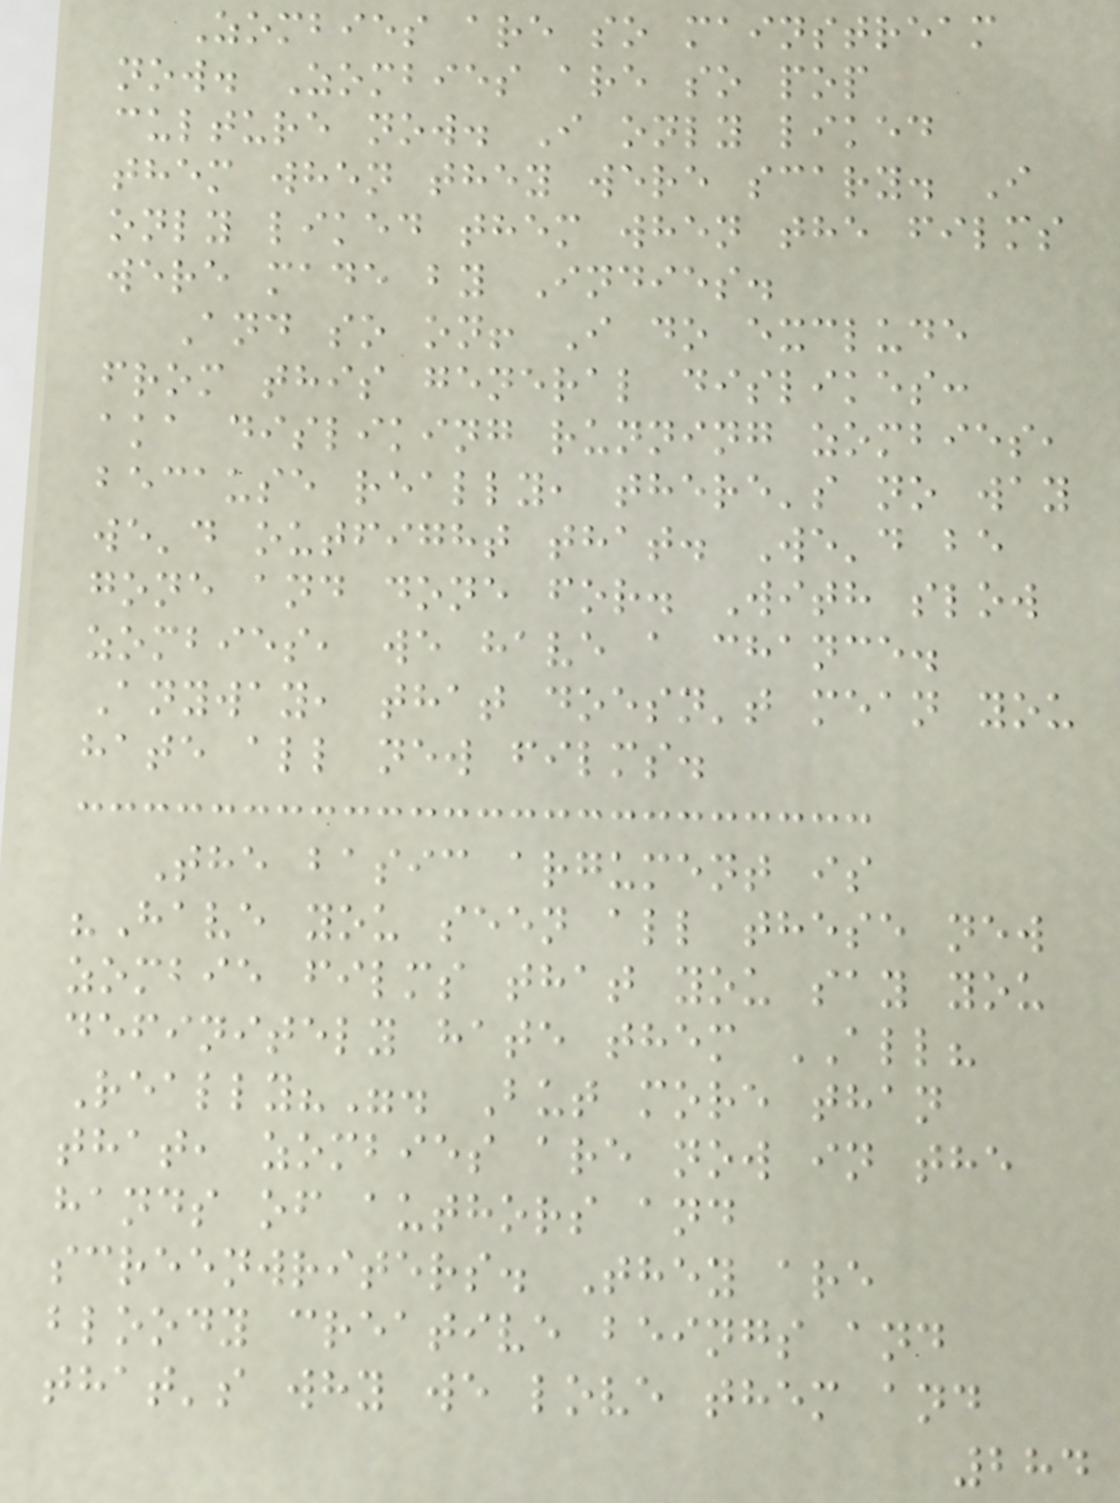Zombies are so mainstream
now. Zombies are so pop
culture now. I only liked
them when they were scary. I
only liked them when the films
were made by Indies.
And so on! I do exclude
from this general dislikes:
aka disliking running zombies,
because really, there's no way
we'd outfight that. We'd be
gone and done for. With slow
zombies, we have a chance.
Anyway, that doesn't mean you
hate all new films.
The basic argument is
"Have you seen all these new
zombie films that you say you
definitely hate them ALL?
Really?". But more than
that, zombies are now in the
hands of authors and
screenwriters. They are
bloody creative beings and
that's why we love them and
284
